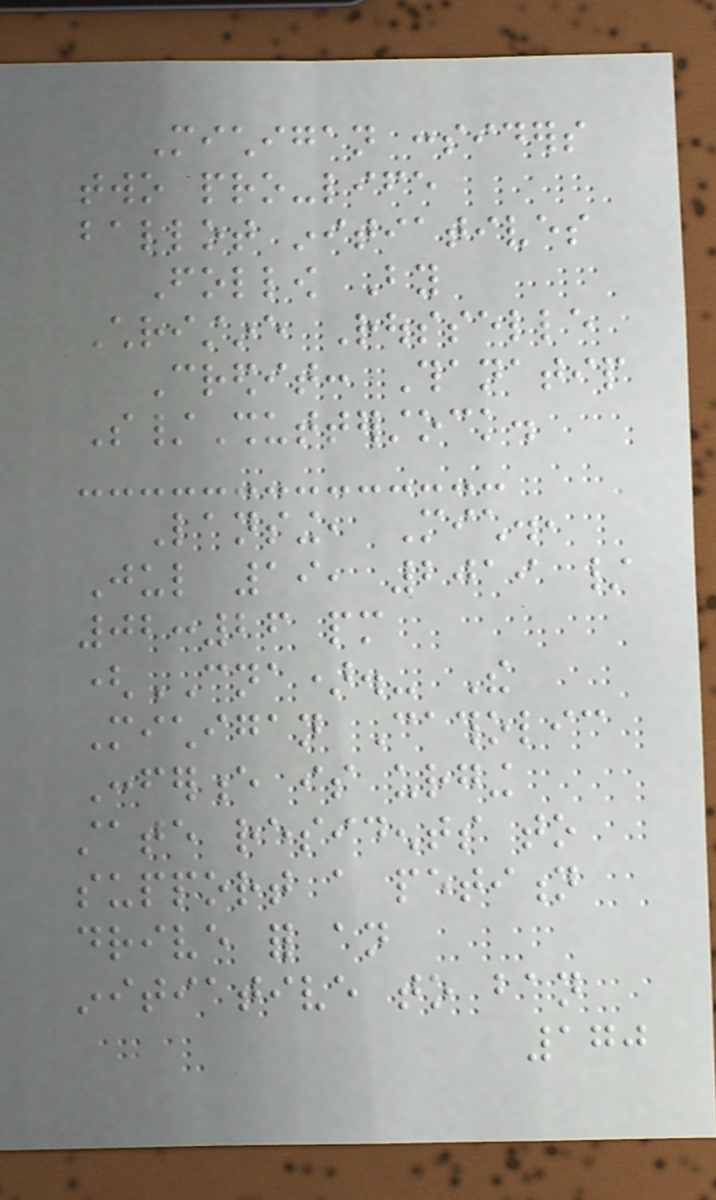Michigan considers
two pro-life
ballot initiatives
Follow By
Christine Rousselle
Credit: Thanatip
S/Shutterstock.
Lansing, Mich.,
Jul 19, 2019 /
02:26 pm
(CNA).- The
Michigan Catholic
Conference is urging
state residents to
support a petition
drive for an
initiative to ban
170
